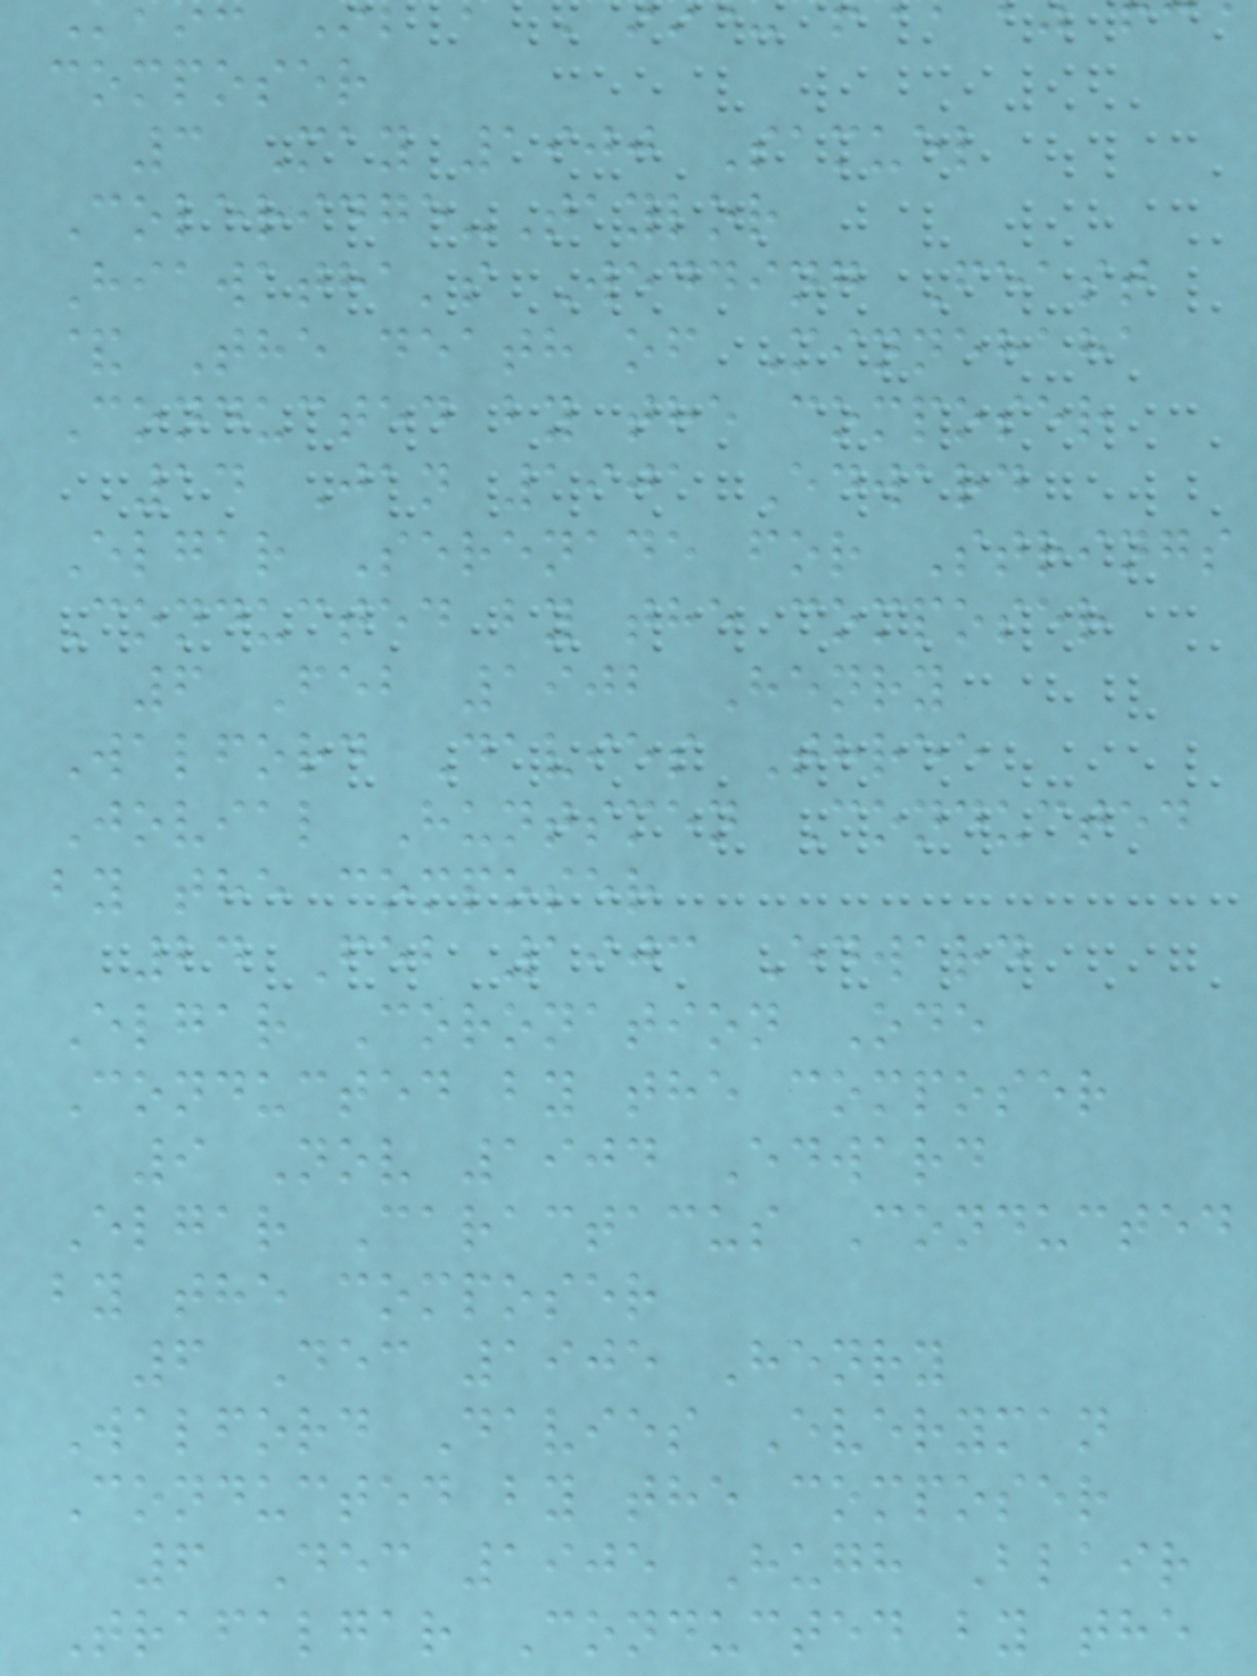composer
3 May 1900 Samuel
Coleridge-Taylor
Hiawatha's Wedding Feast
& The death of Minnehaha
Conducted by the composer
14 Jan 1901 Edward
Elgar Serenade for Strings
Conducted by the composer
6 Feb 1902 Henry
Walford Davies Three
Jovial Huntsmen Conducted
by the composer
24 Feb 1903 Edward
Elgar Coronation Ode
Conducted by the composer
9 Nov 1904 Edward
Elgar Caractacus Conducted
by the composer
6 Dec 1905 Henry
Walford Davies Everyman
Conducted by the composer
6 Dec 1905 Hugh Blair
Trafalgar Conducted by the
